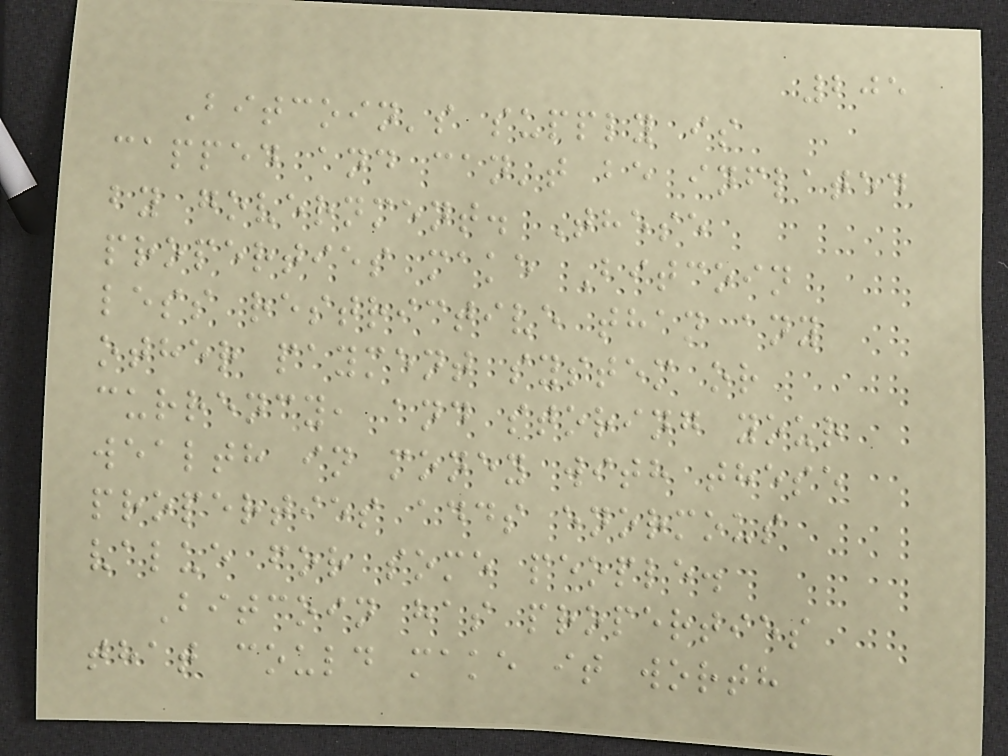205
Bitcoin's supply is
capped and can't be inflated
by government. These
properties make Bitcoin
less restrictive than any
other payment system or
currency, and storing your
wealth in money with these
properties adds enormous
value for some people.
Bitcoin has properties
that could make it worth
